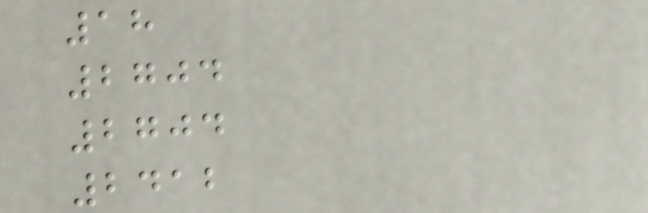18
2704
2704
2412
